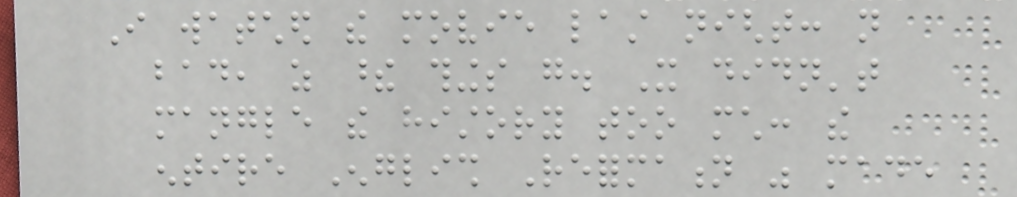I watched the movie last night: not
bad, as these things go. It didn't
mangle the history too much: the
entire English Reformation was made
